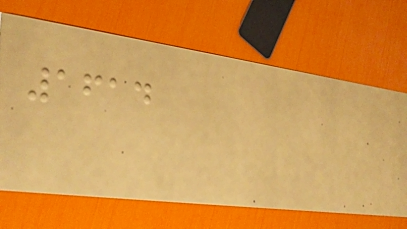1614
